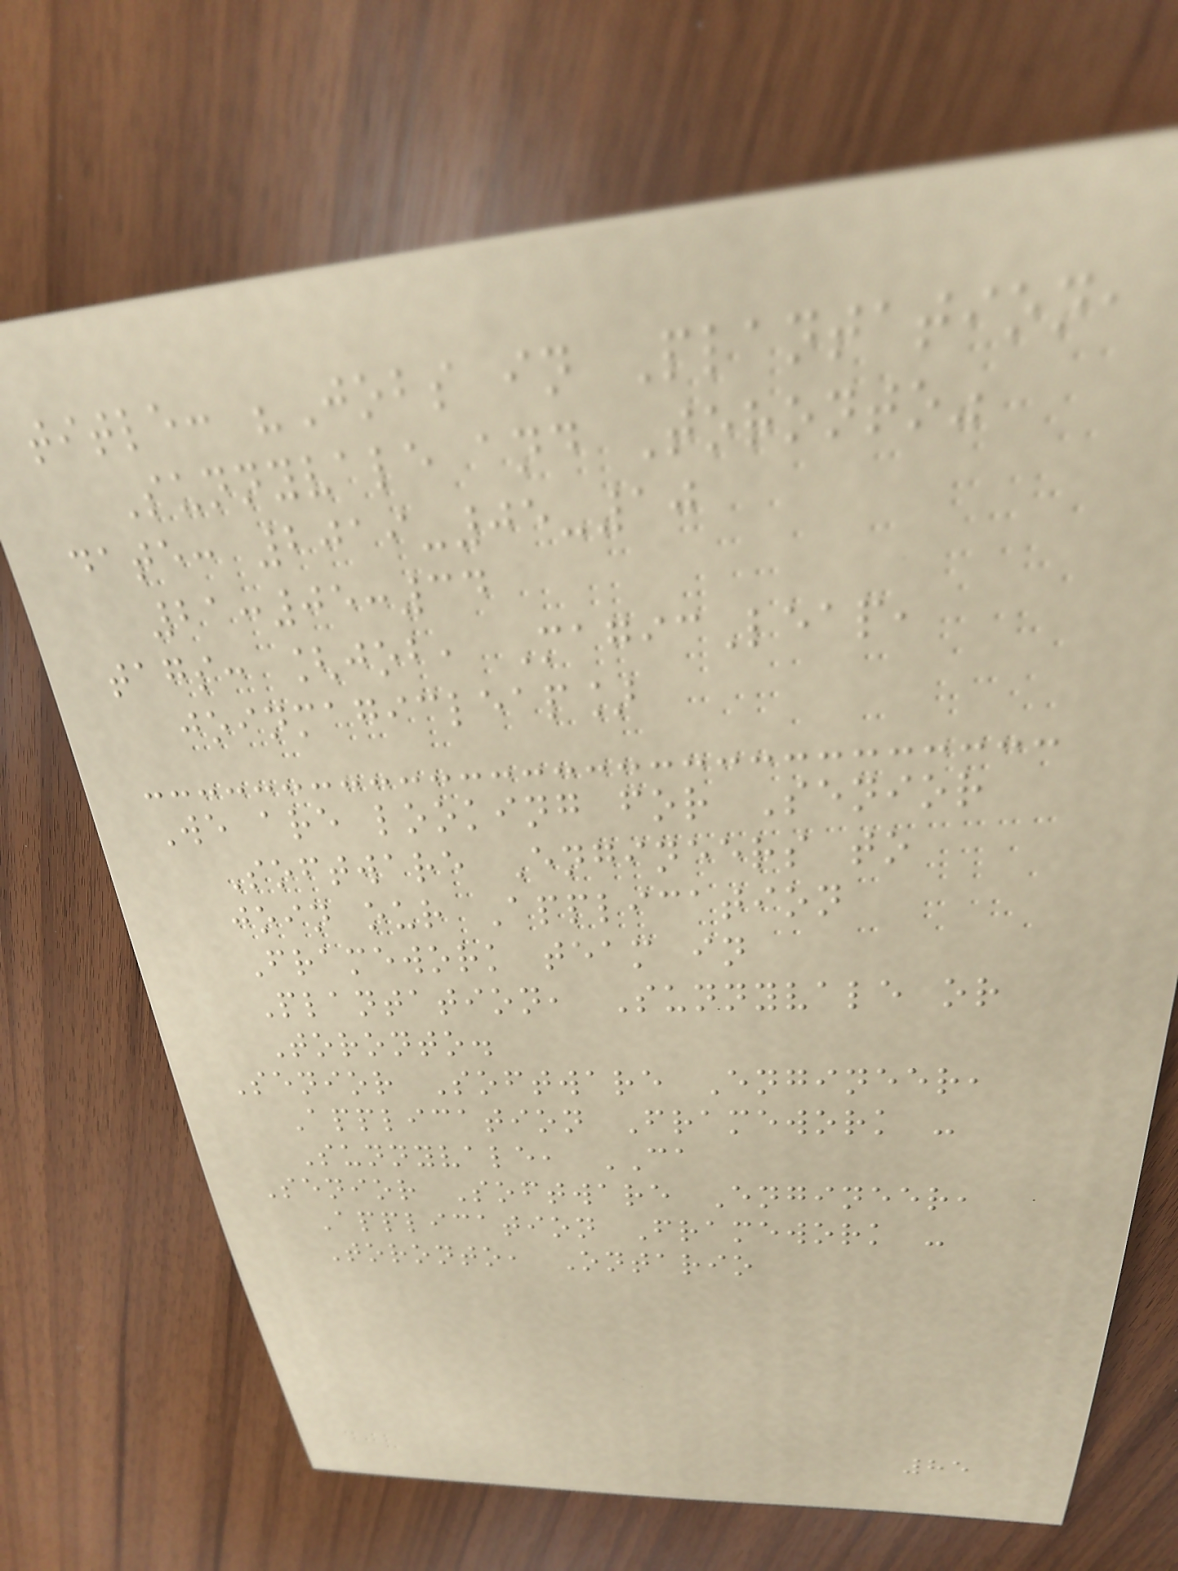title: "Jobs in Plantation,
Sunnyvale and Toronto"
date: 2019-05-10
21:05:34
tags: [job, MagicLeap,
joinmagicleap]
We are looking for Senior
Software Engineers to
join our Application
Framework team in
Plantation, Sunnyvale or
Toronto.
Senior Software Engineer,
Application Framework -
Sunnyvale, CA
Senior Software Engineer,
Application Framework -
Toronto, Ontario
85
